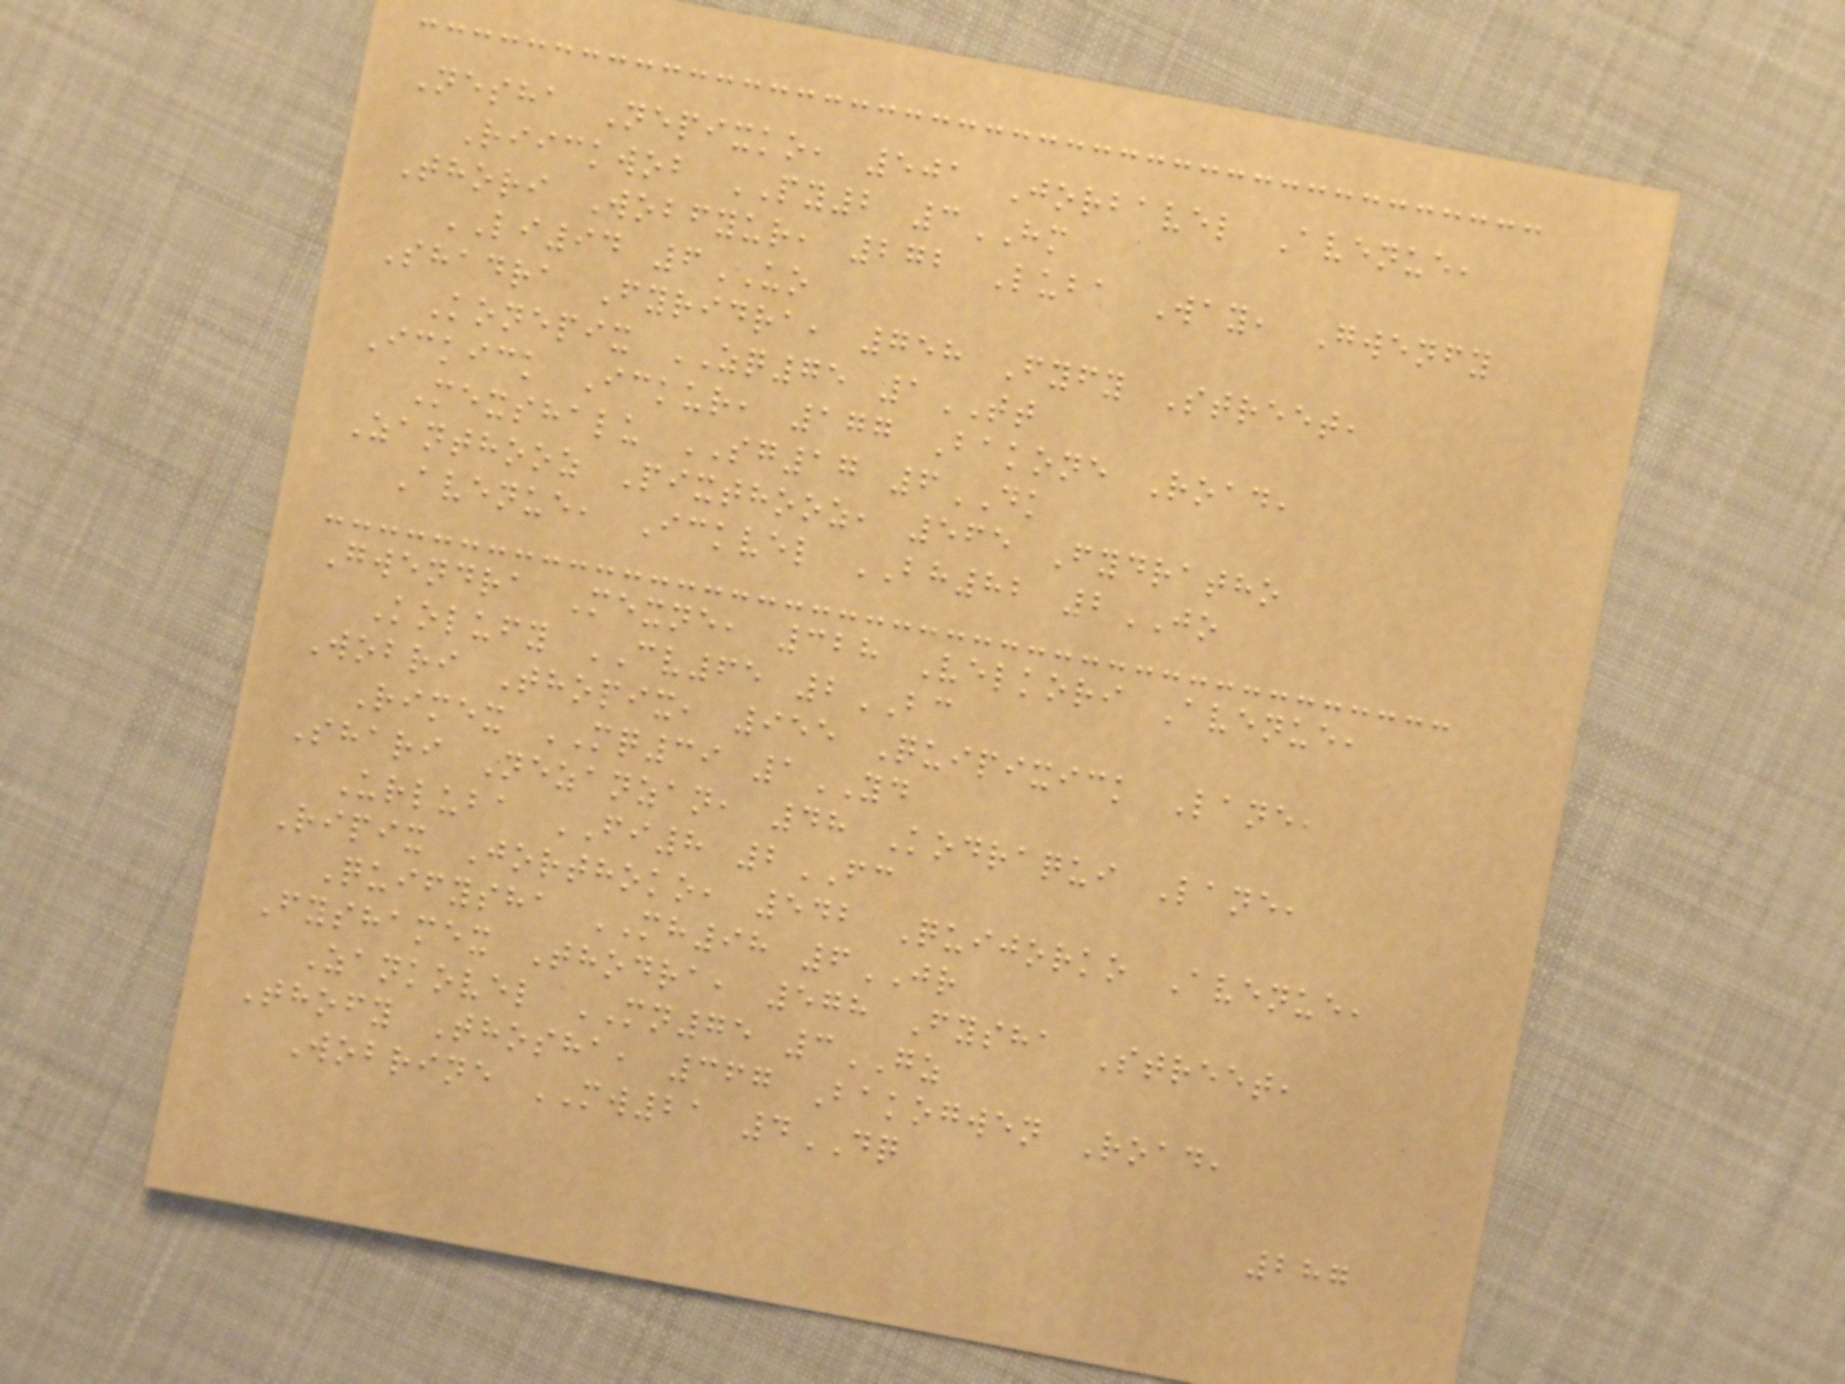Nesha Nepixko, 501 Jorbavel Avenue,
Riickwob PY2 3HM
Thori Wobfyur, 272 Luba Way, Gwenfy
LI94 6UO
Shadra Fyridra, 758 Fyfy Street,
Konepix ZQ75 1TT
Ickick Ickur, 177 Bakone Road,
Mexshalu SG17 6DK
Zanthooz Pixthooz, 565 Fydratho
Avenue, Ickvel BH82 2JO
Gwendra Mexne, 328 Velkori Avenue,
Kolufy CV65 2BC
Wobri Thopix, 955 Quipixick Lane,
Rimex MQ39 1YD
Shari Nezanzan, 48 Kodraqui Lane,
Urluba FI8 2FC
Ripix Jorthoko, 542 Quijorko Avenue,
Quifysha MH98 6JR
Fyshamex Thodra, 578 Fysha Street,
Zankovel MN75 3GZ
Thofy Thosha, 367 Bakogwen Road,
Wobrine MW21 4DQ
287
